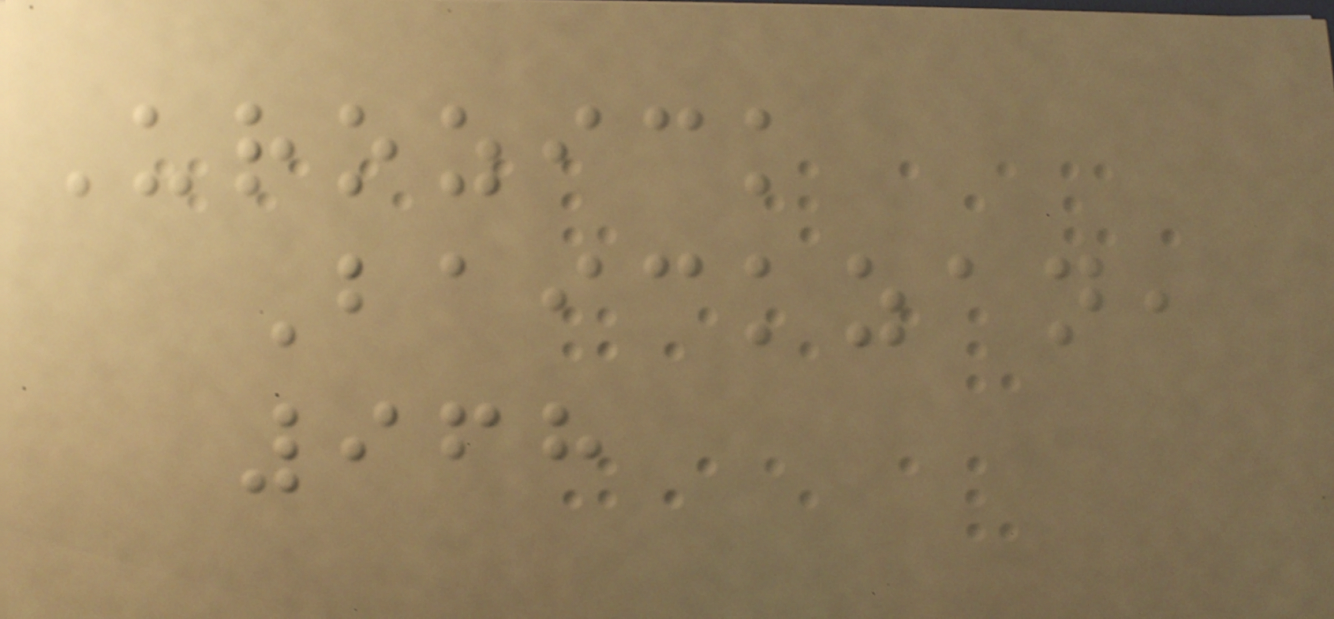Urozick
Baickzan,
968
